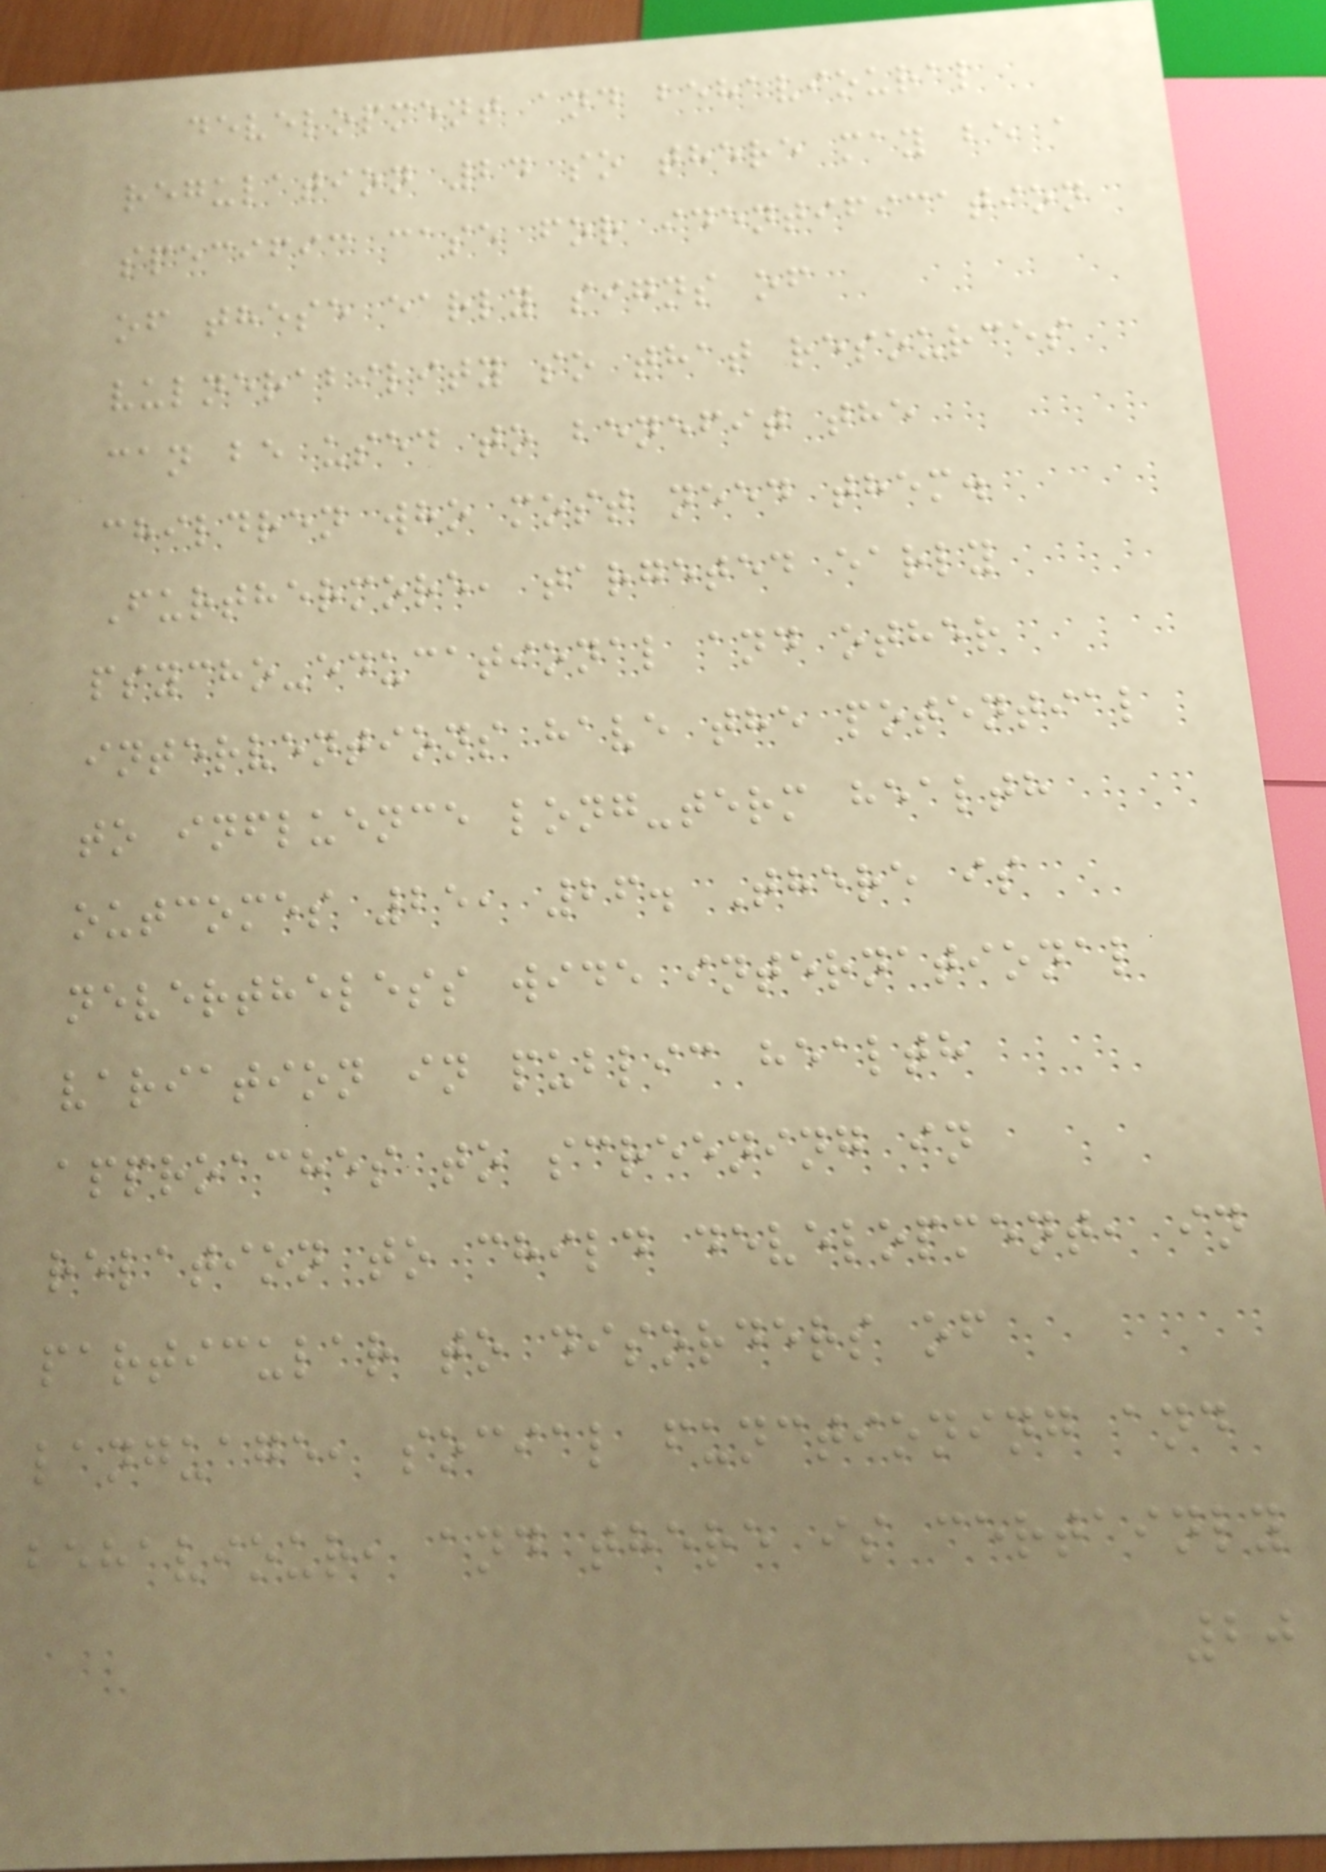development and behavioural
regulation 24 so there may be a
specific case for identification
of these early signs of
vulnerability so that resources
can be used to benefit the
children who most need them.
Furthermore, targeted early
psycho-educational and other
interventions have the potential
to influence long-term health
outcomes 25, 26. There is
nevertheless wide international
variation in public health
approaches to screening in
relation to child development, in
particular to disorders of
language, social functioning and
behaviour, and there is certainly
20
